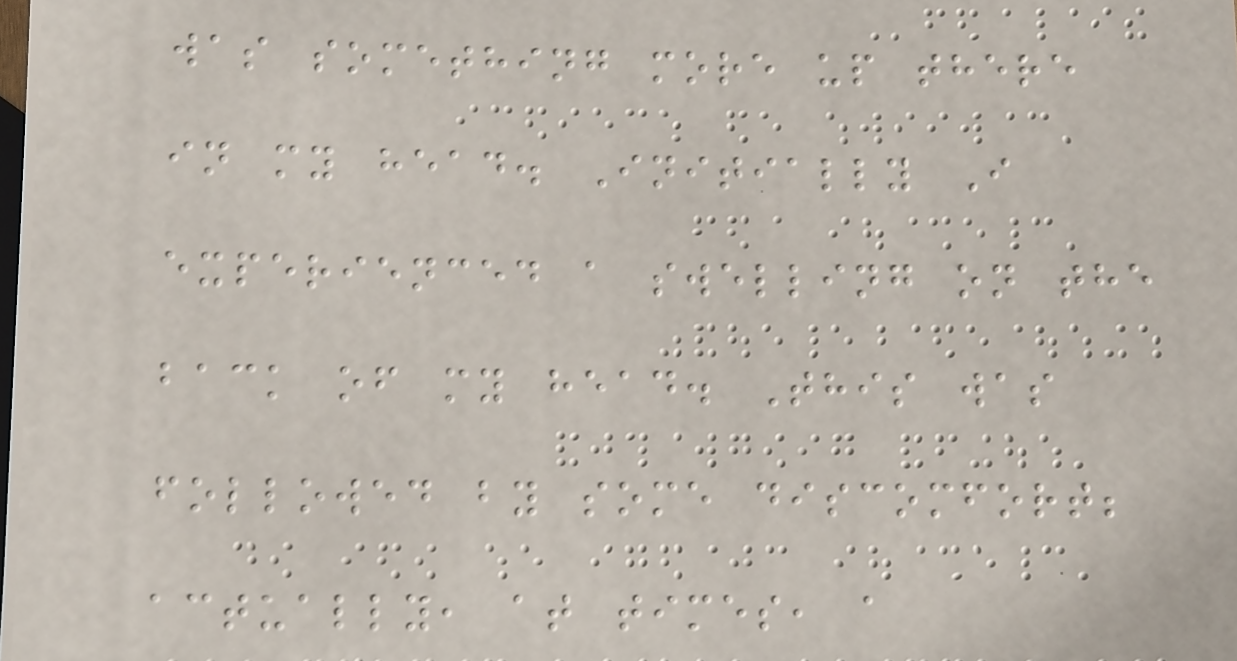was something more up there
in my head. Initially I
experienced a swelling on the
back of my head. This was
followed by some discomfort;
actually, at times, a
